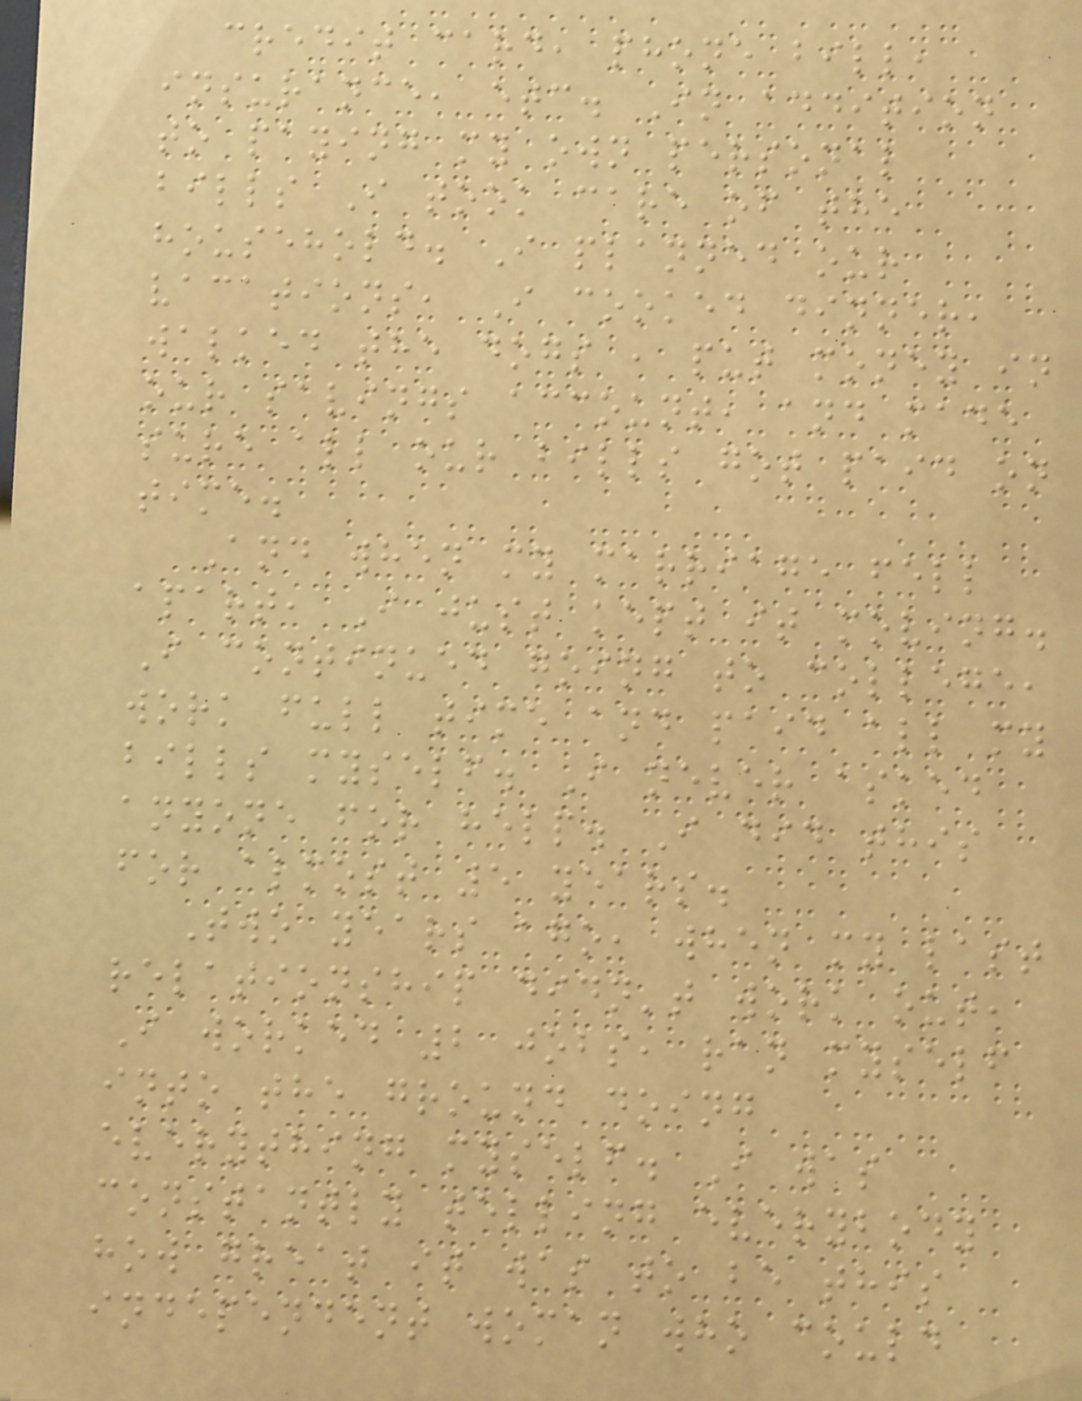credit card, phone bill,
insurance, etc. In addition
to paying my own personal
bills I took care of the
household. I planned our
vacations, I cooked dinner,
walked the dogs , put money in
our savings account, and made
sure all our bills got paid on
time.
And when my marriage fell
apart, I just kept it moving.
I continued going to college,
work full time and paid all my
bills myself. I never asked
anyone for help. I did this
for almost 5 years.
Two years ago, when my last
relationship didn't work out,
I worked 2 jobs, ran myself
into the ground doing
everything myself. I was
constantly telling everybody
how great it was to be this
independent woman who could
